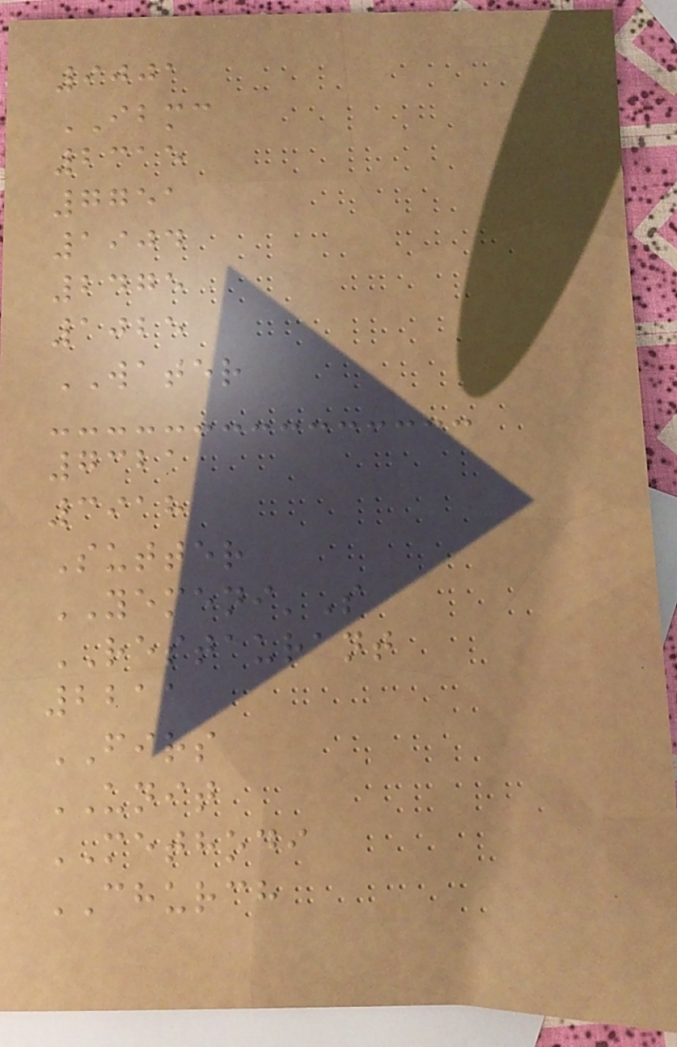9001
IBMC
2315
7751
1904
2475
1025
WATER
7321
3918
Sutter
YEMENI'S
RESTAURANT
2211
FIRS
UNIT
METHODI
CHURCH
